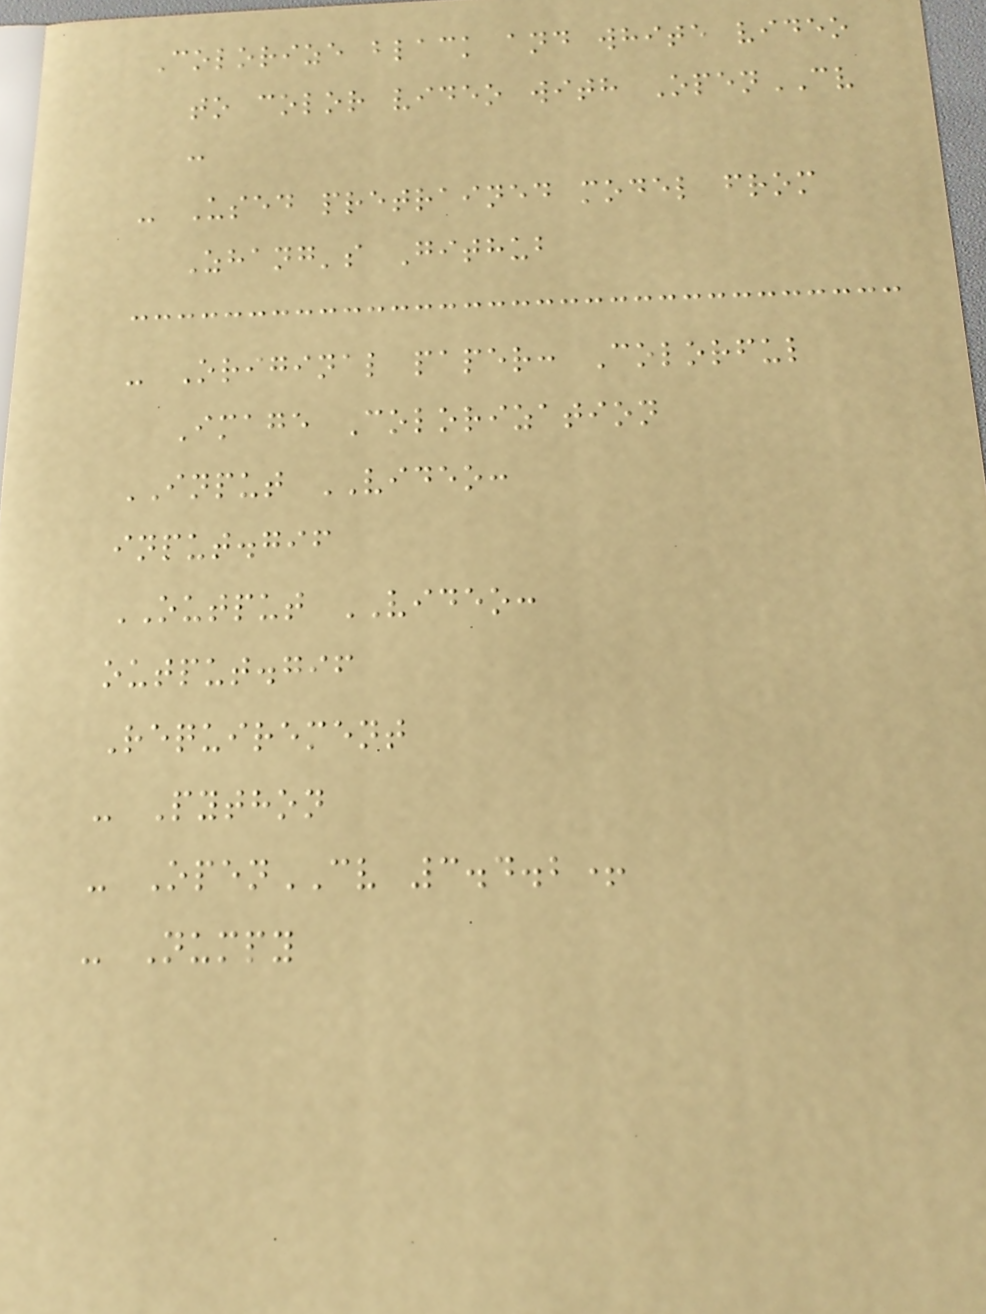Colorize black and white video
to color video with OpenCV
:
- Used pretrained model from
Zhang's Github
- Original paper: Colorful
Image Colorization
INPUT VIDEO:
input.gif
OUTPUT VIDEO:
output.gif
Requirement
- Python
- OpenCV 3.4.2+
- Numpy
